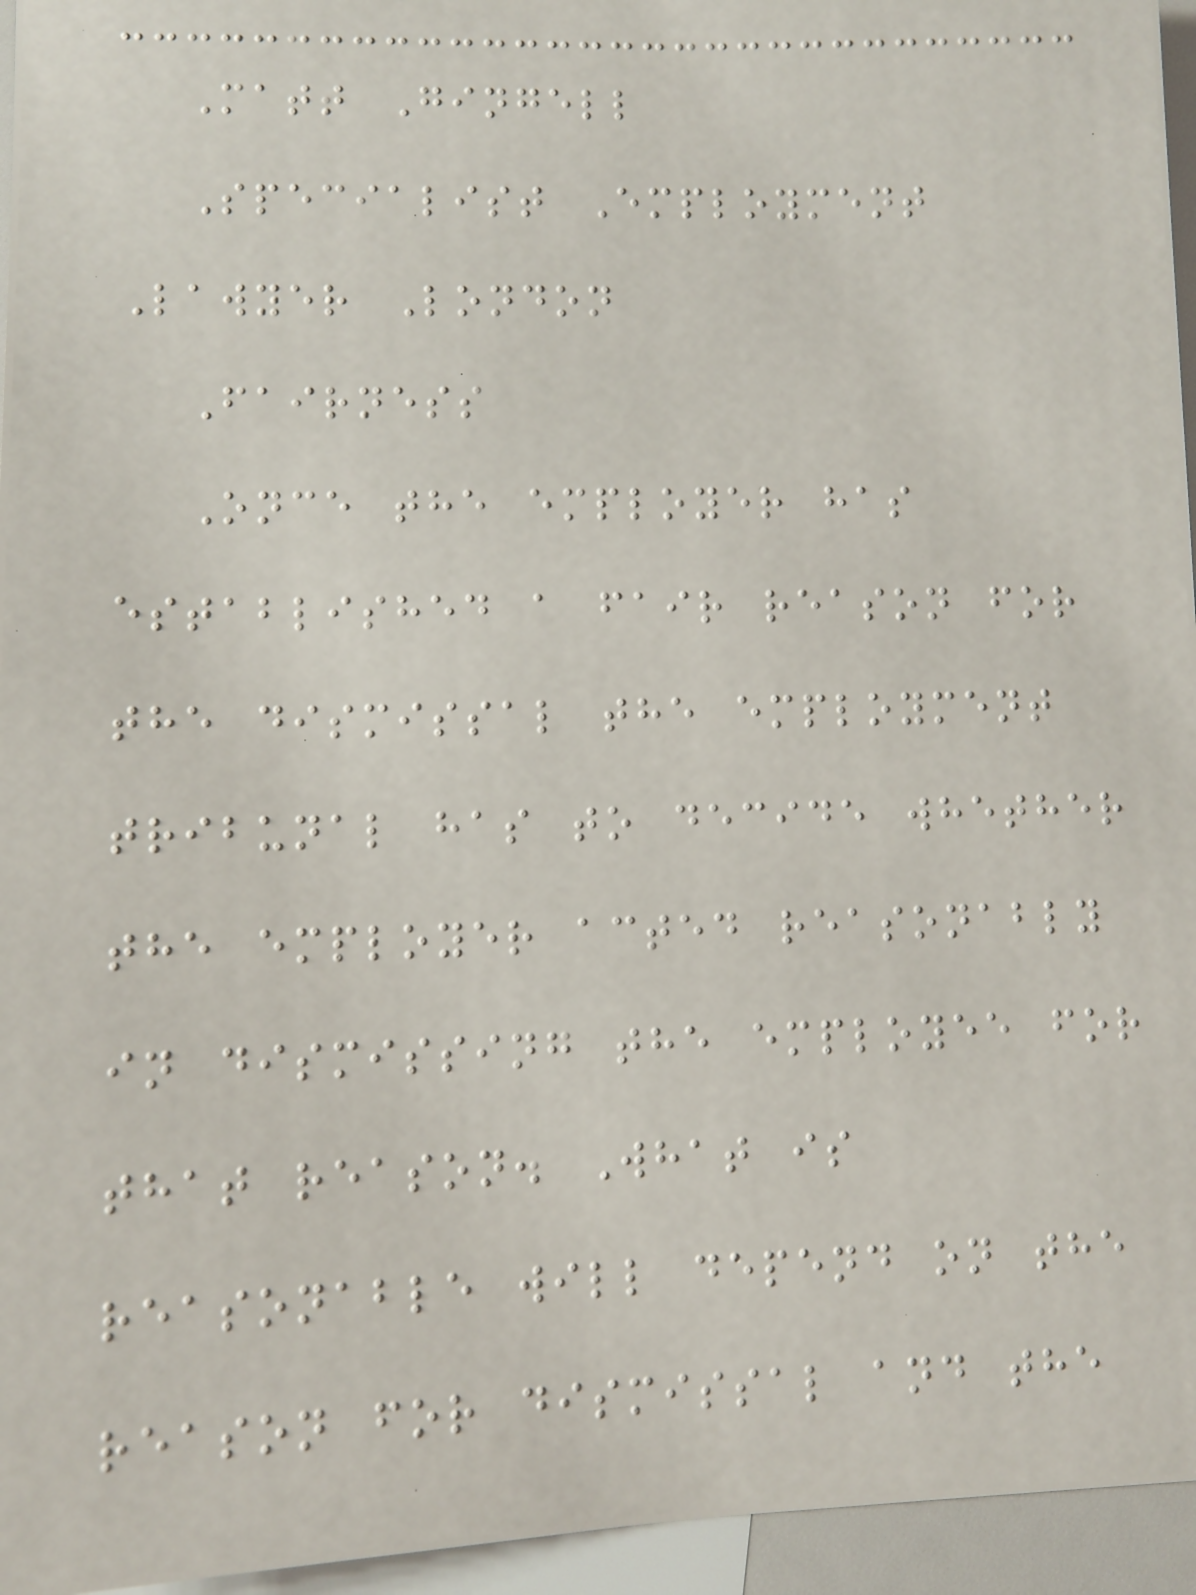Matt Gingell
Specialist Employment
Lawyer London
Fairness
Once the employer has
established a fair reason for
the dismissal the employment
tribunal has to decide whether
the employer acted reasonably
in dismissing the employee for
that reason. What is
reasonable will depend on the
reason for dismissal and the
